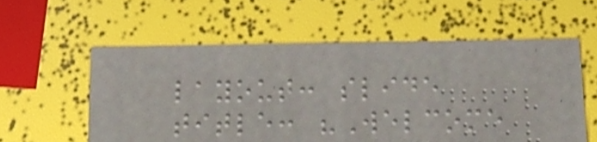layout: slide
title: "Welcome
